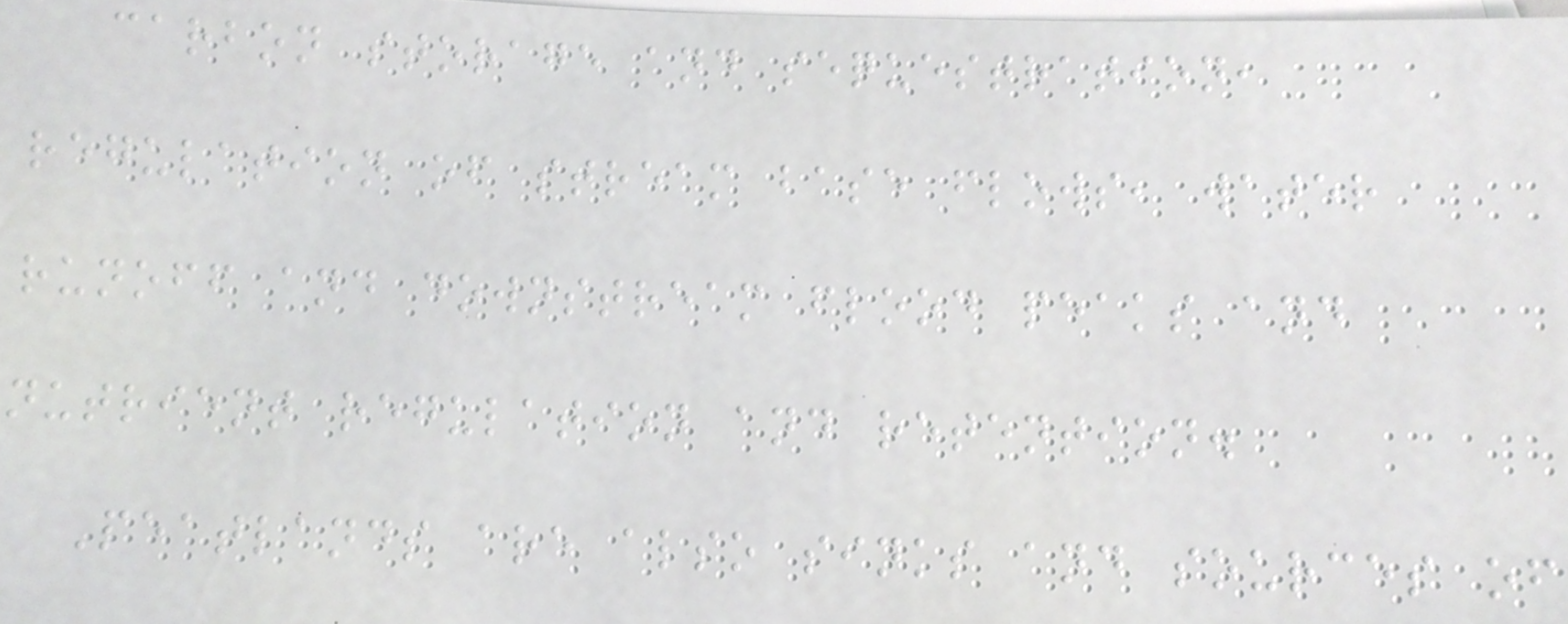carbon storage and sequestration,
regulation of stream base flows, water
runoff and downstream flood peaks and
nutrient regulation and retention.
Peatlands are also sinks and sources of
